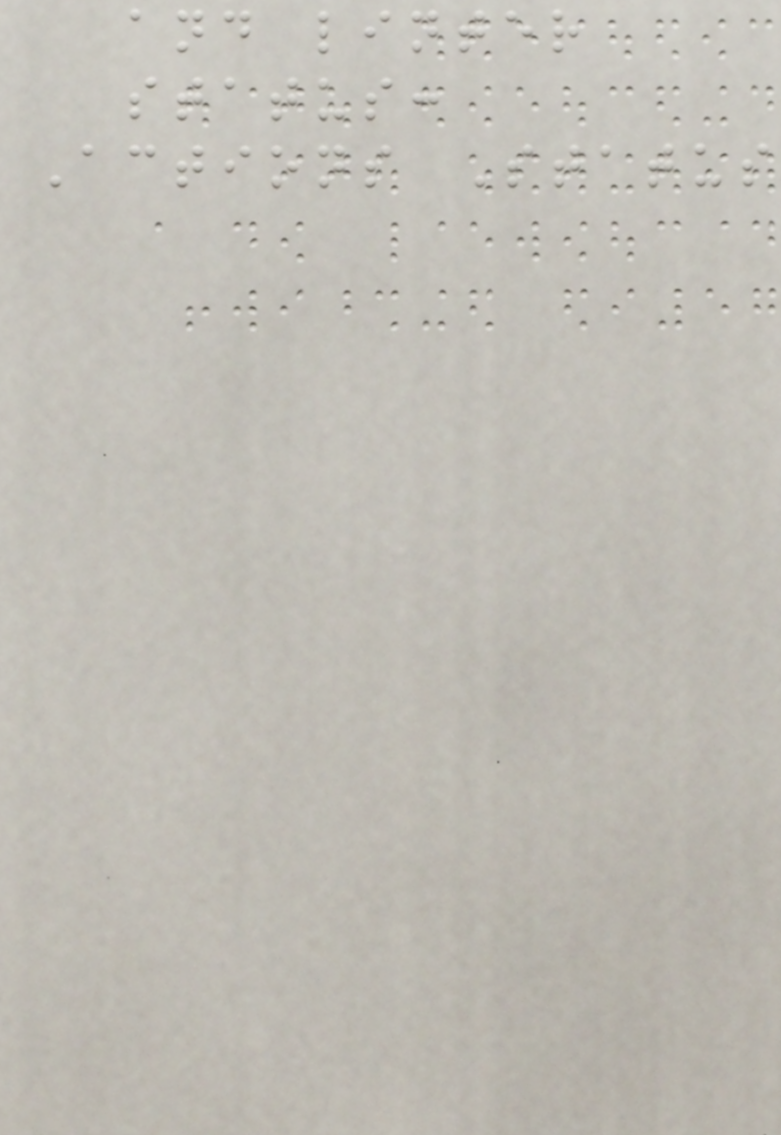and linter
status:
Actions Status
